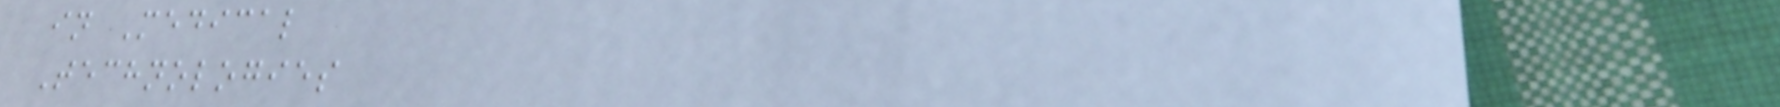in Medical
Technologies
